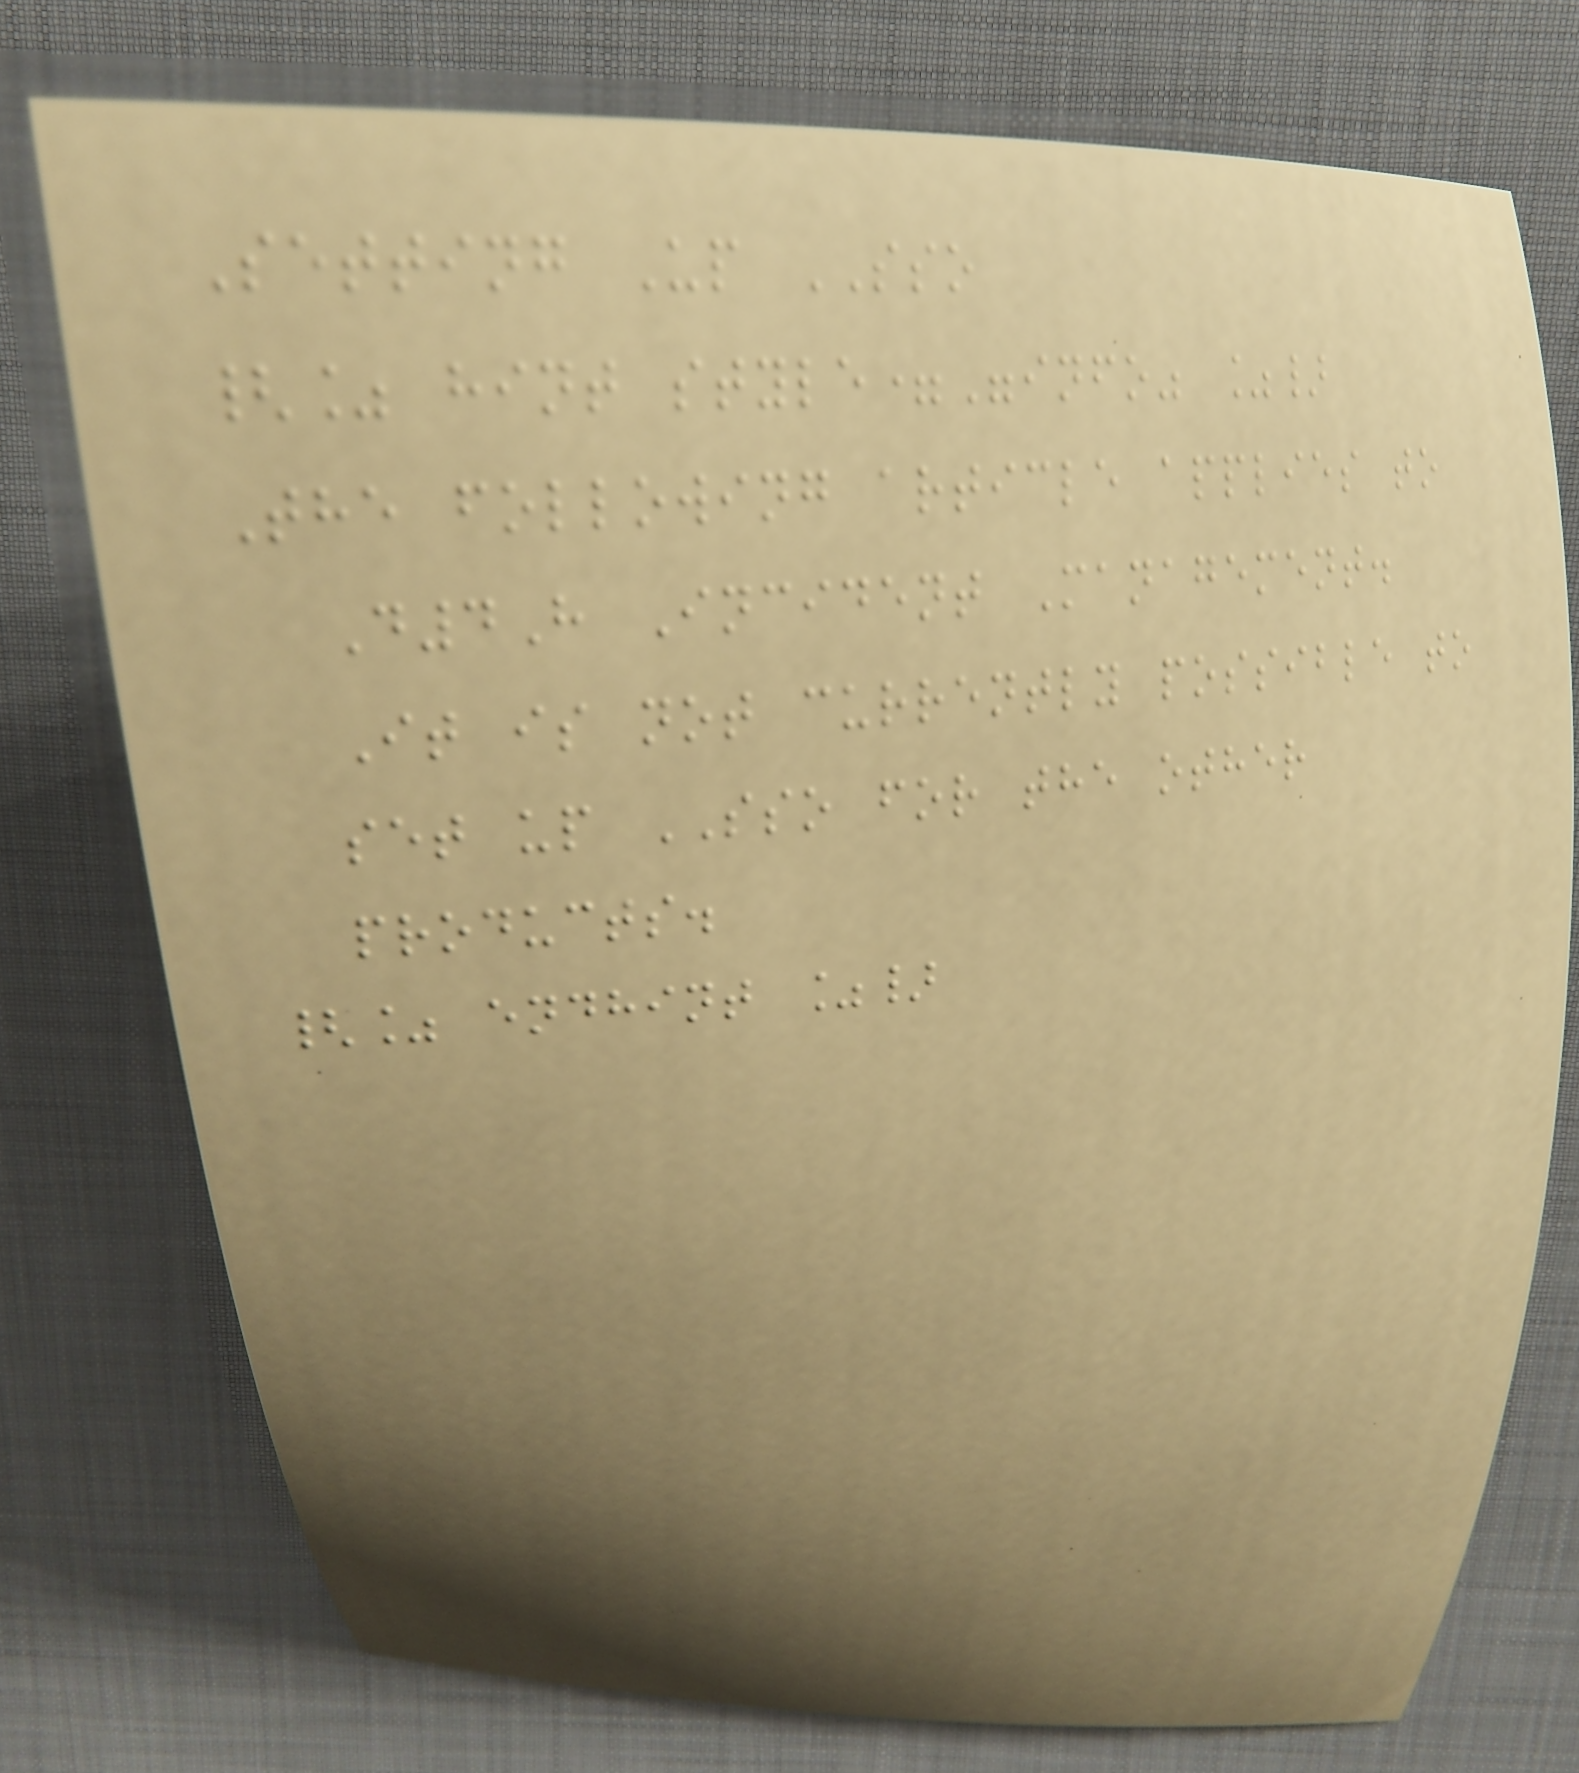Setting Up SSO
{% hint style="info" %}
The following article applies to
D4H Incident Management.
It is not currently possible to
set up SSO for the other
products.
{% endhint %}
